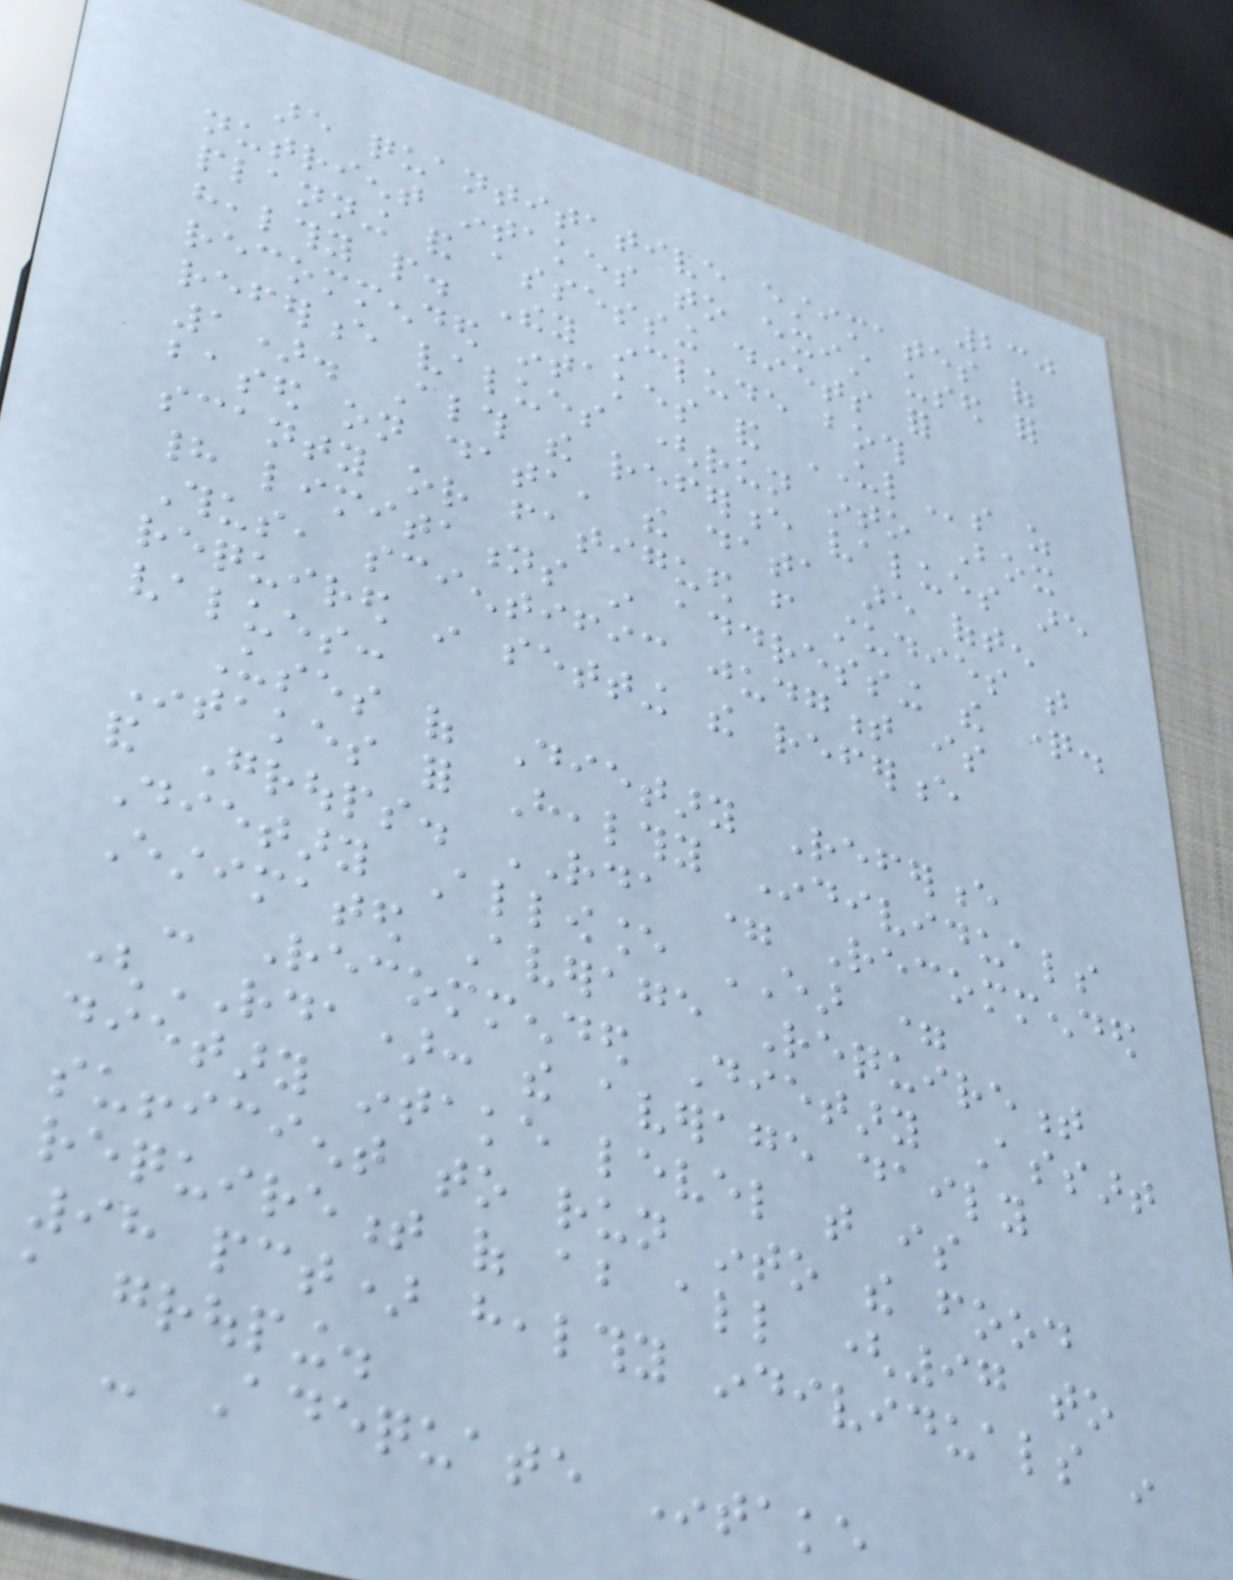230
are quantitative estimates of
nutrient intakes to exist used for
planning and assessing diets for
healthy people. They include both
recommended intakes and ULs as
reference values (run into Box
1). Although the reference values are
based on data, the data are often
scanty or fatigued from studies that
had limitations in addressing the question.
Thus, scientific judgment is
required in setting the reference
values:
Uses of Dietary Reference
Intakes for Healthy Individuals
and Groups. RDA = Recommended
Dietary Allowance EAR =
Estimated Average Requirement
- Recommended Dietary Assart
(RDA): the average daily
dietary intake level that is
sufficient to run into the food
requirement of about all (97 to
98 pct) healthy individuals in
a grouping.
- Adequate Intake
